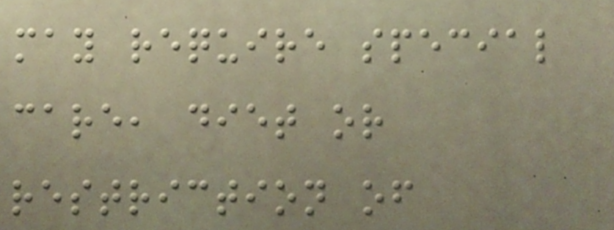may require special
care, diet or
restriction of
